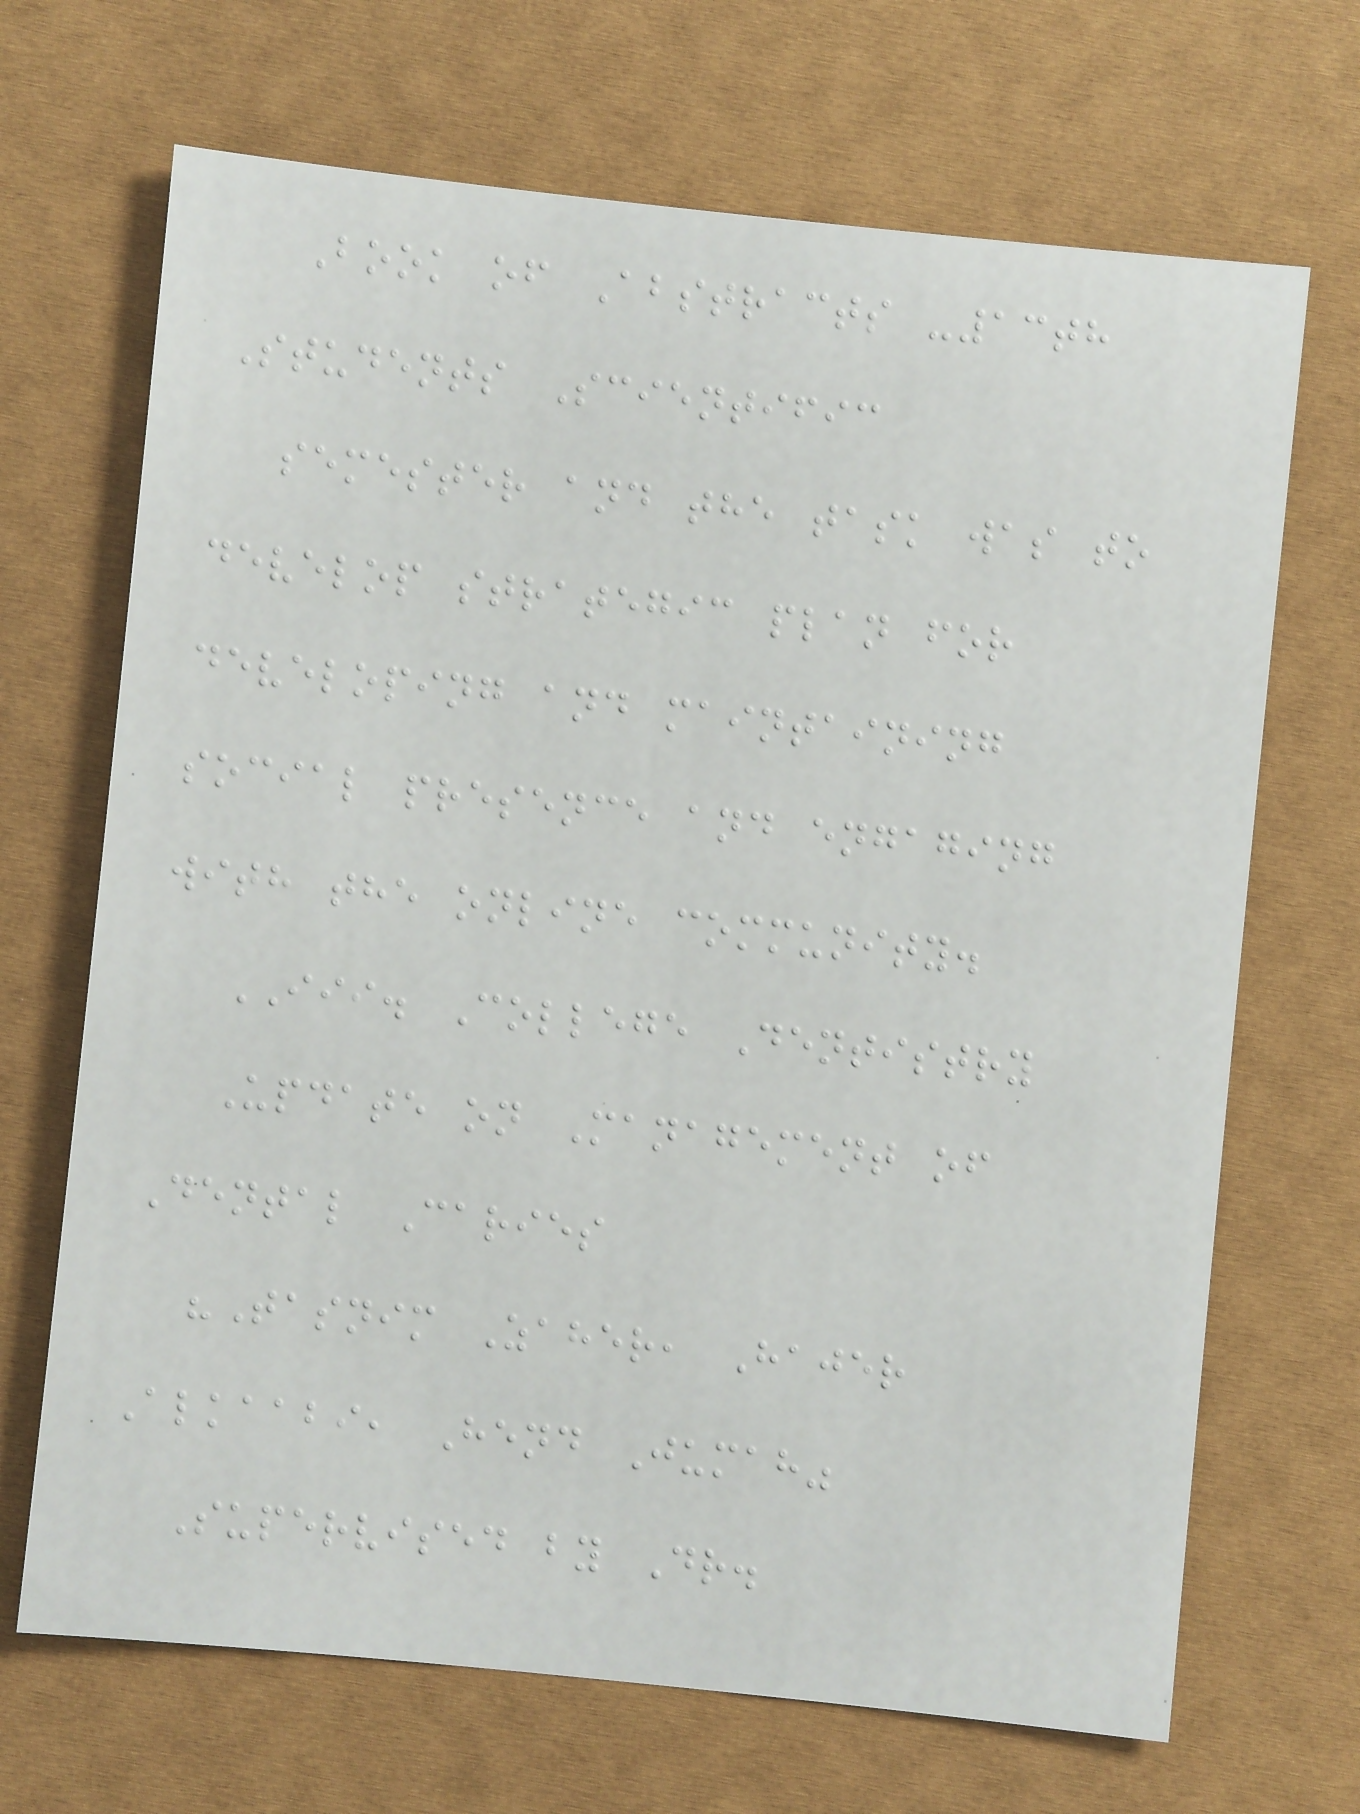Book of Abstracts -13th
Students Scientific
semester and the task was to
develop strategic plan for
developing and maintaining
social presence and engaging
with the online community.
III. College Dentistry
Update on Management of
Dental Caries
"Tasnim Zaher, Hajer
Alkaabi, Hend Jumah"
Supervised by Dr.
